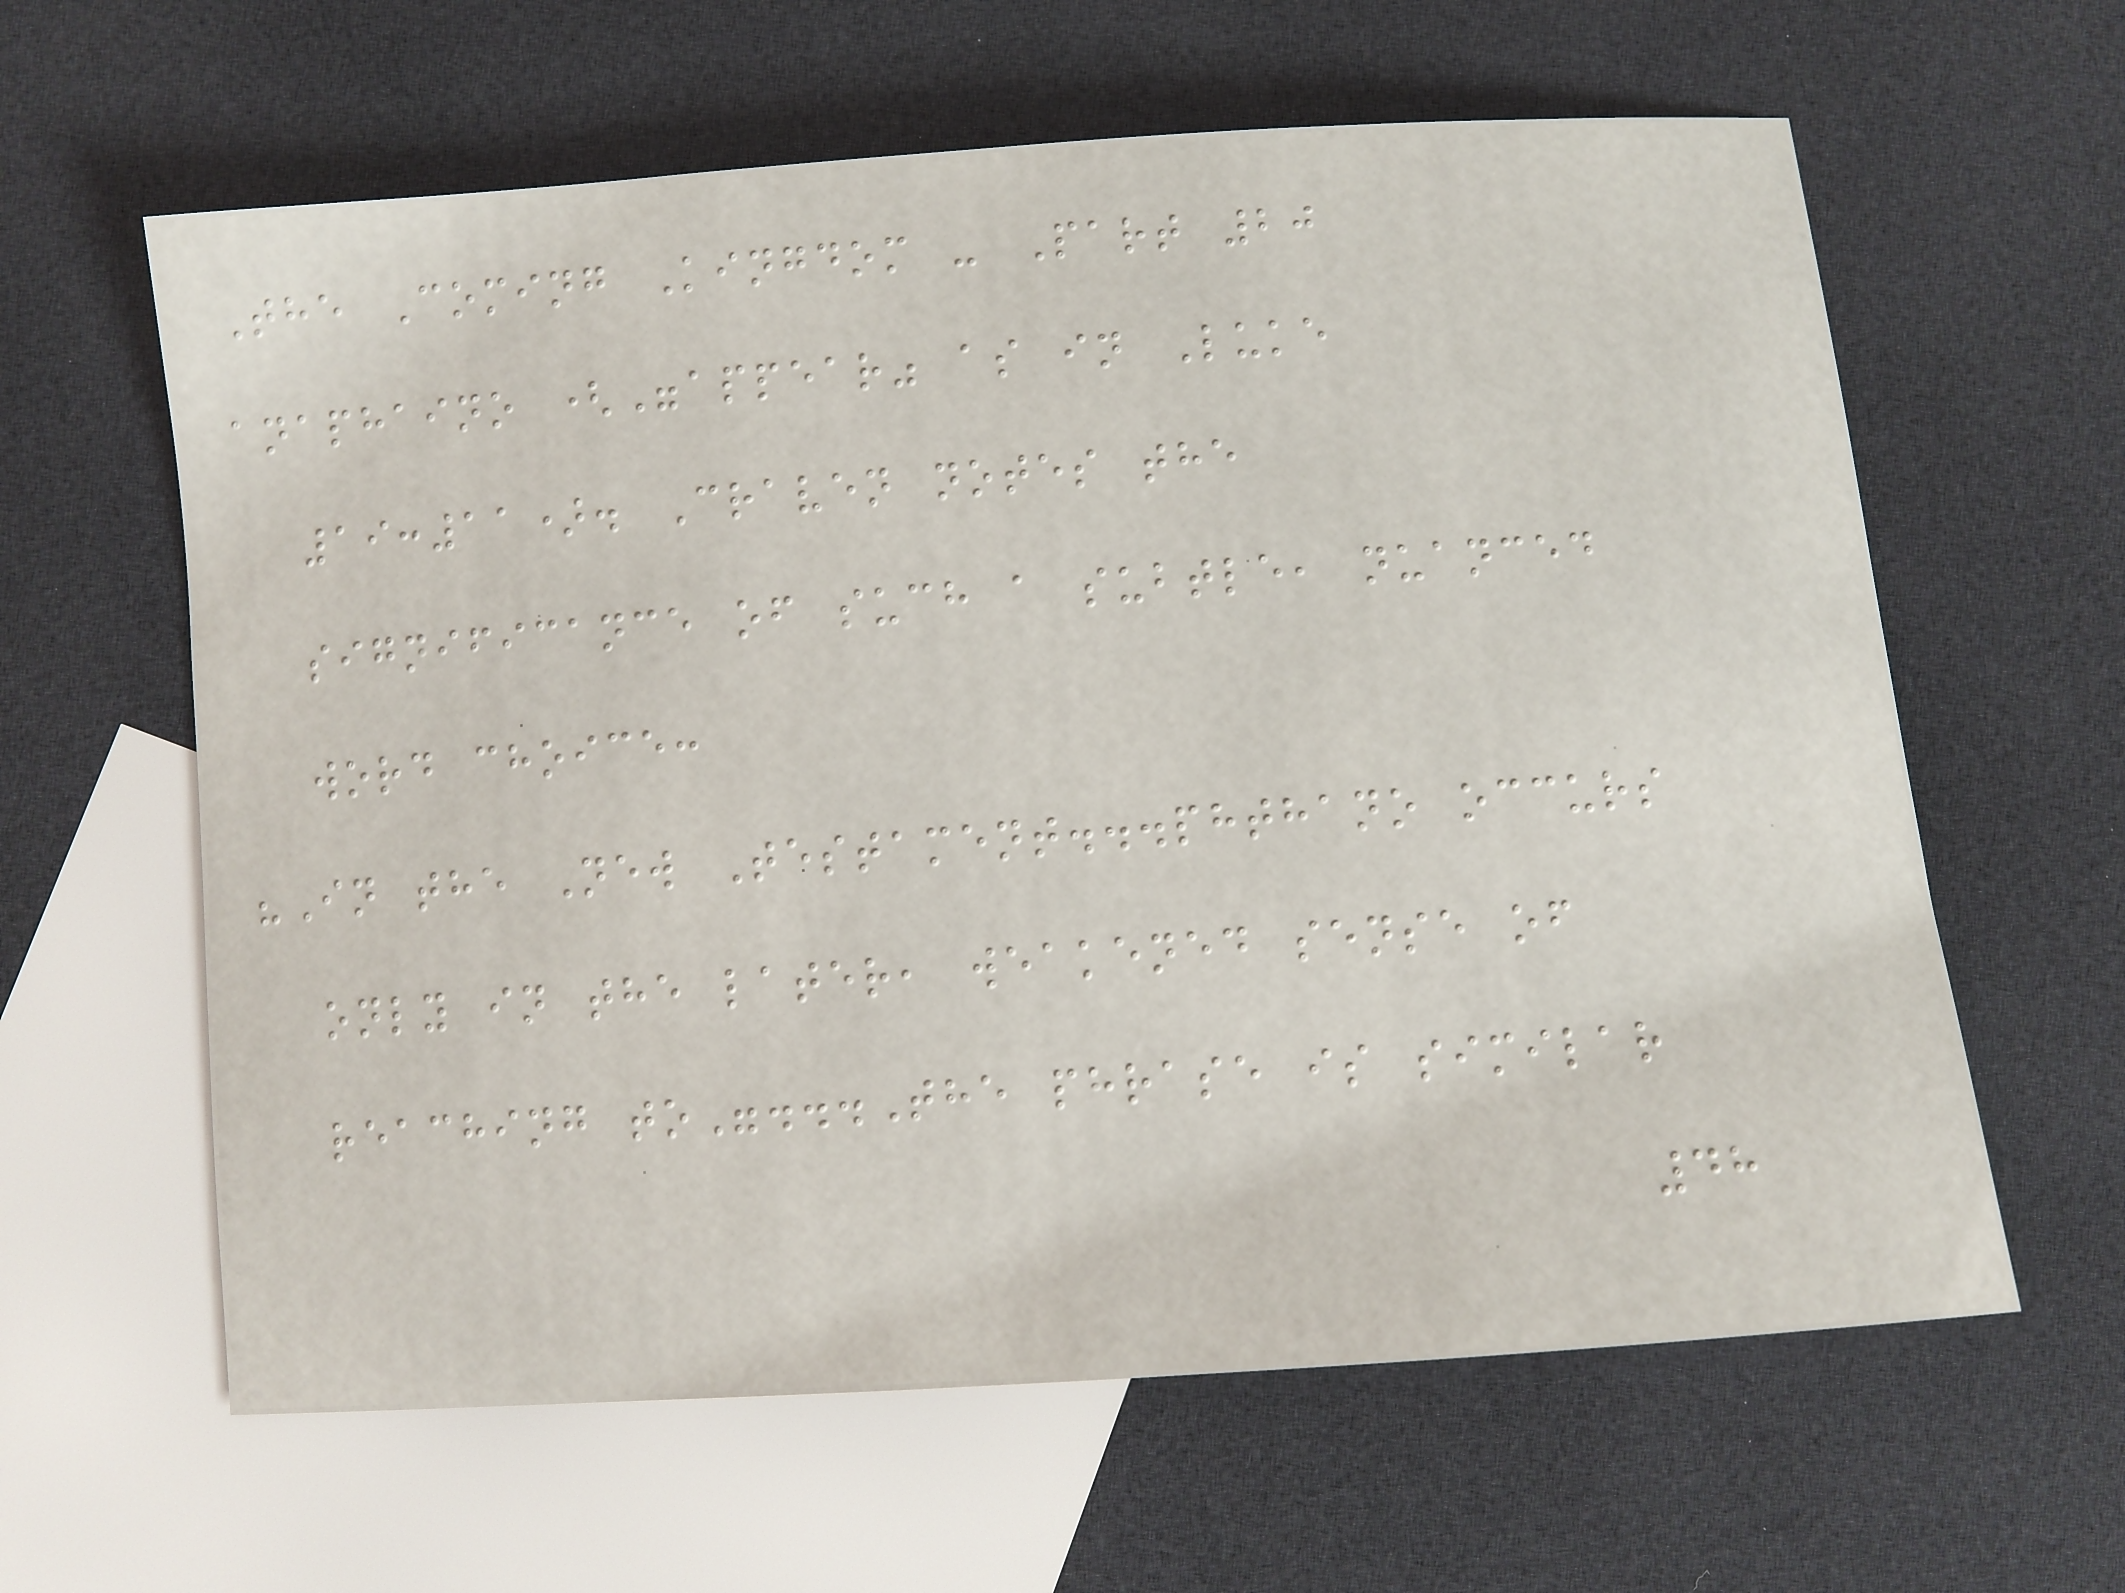The Coming Kingdom - Part 20
anaphaino ("appear" as in Luke
19:11). Craven notes the
significance of such a subtle, nuanced
word choice:
"In the New Testament...phthano occurs
only in the later, weakened sense of
reaching to"...The phrase is similar
48
